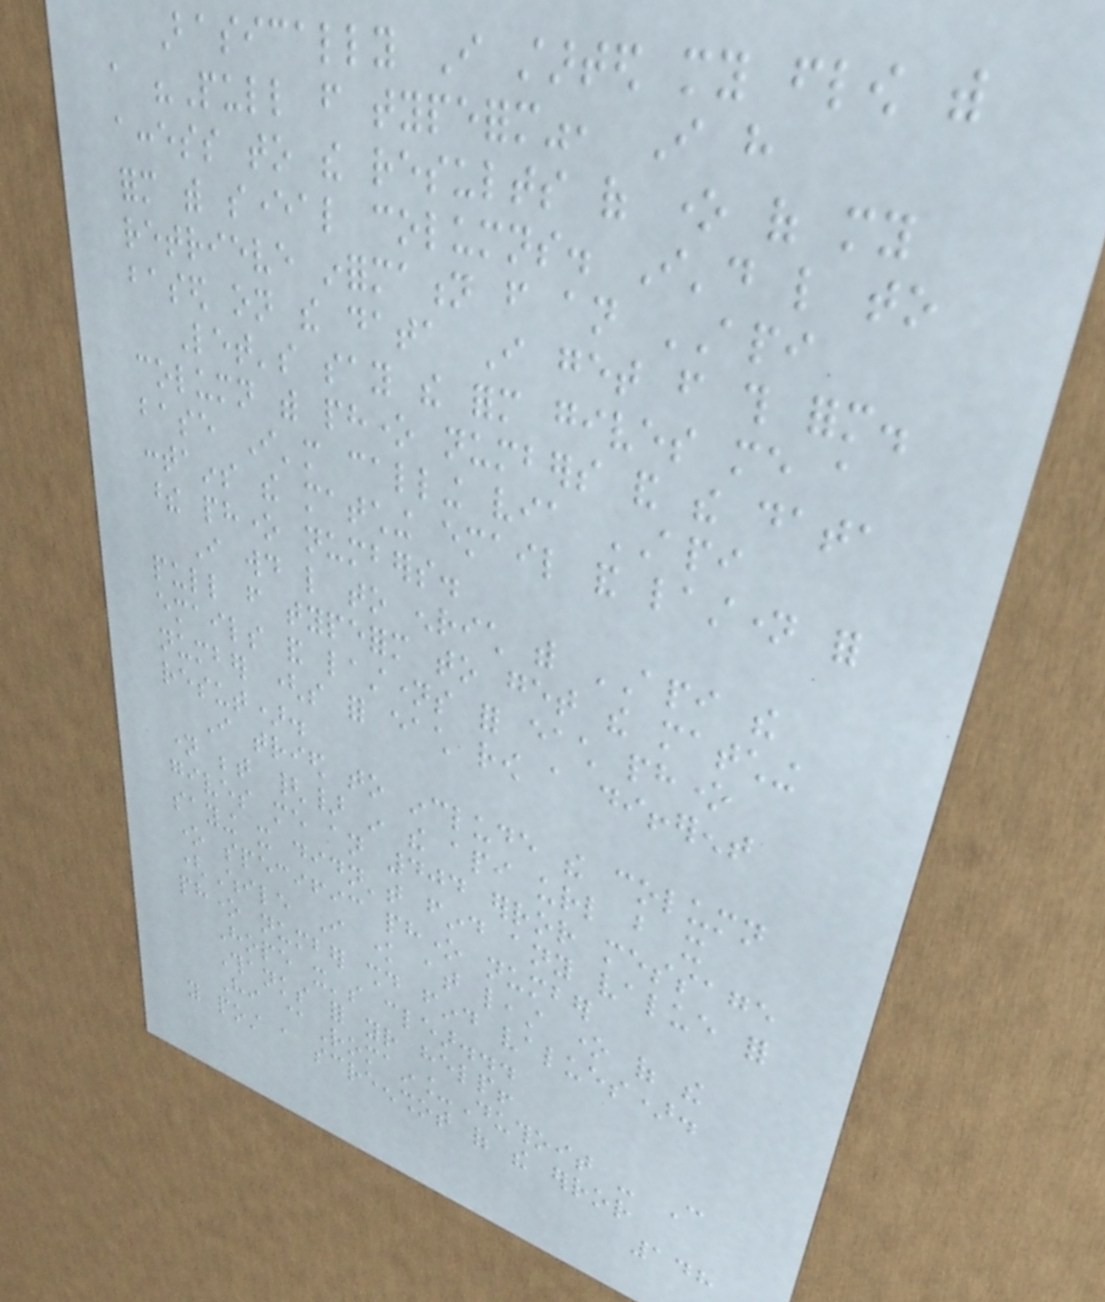Basically I started my flow with
a "Pull from typeform", I have
access to the results of one of my
form with several columns. I'd like to
retrieve information from an API
based on the data I get from this form.
Let's say the form gives me a
column with phone numbers and the data
base I'm calling via API
contains the matching email and lastname for
these phone numbers.
I would like to enrich with API the
pull from typeform to get the matching
emails and lastnames for each phone
number (so for each row a different
resut).
I tried to include the column
name between {} in the api url but it
gives me an 404 error message
saying it didn't find any value for
one specific phone number
(While I know at least one of the
phone number should find values).
Hope it's clear...
Thanks for your help!
Hi @Romain_Duthoit - Can
you post a screenshot of the error
148
